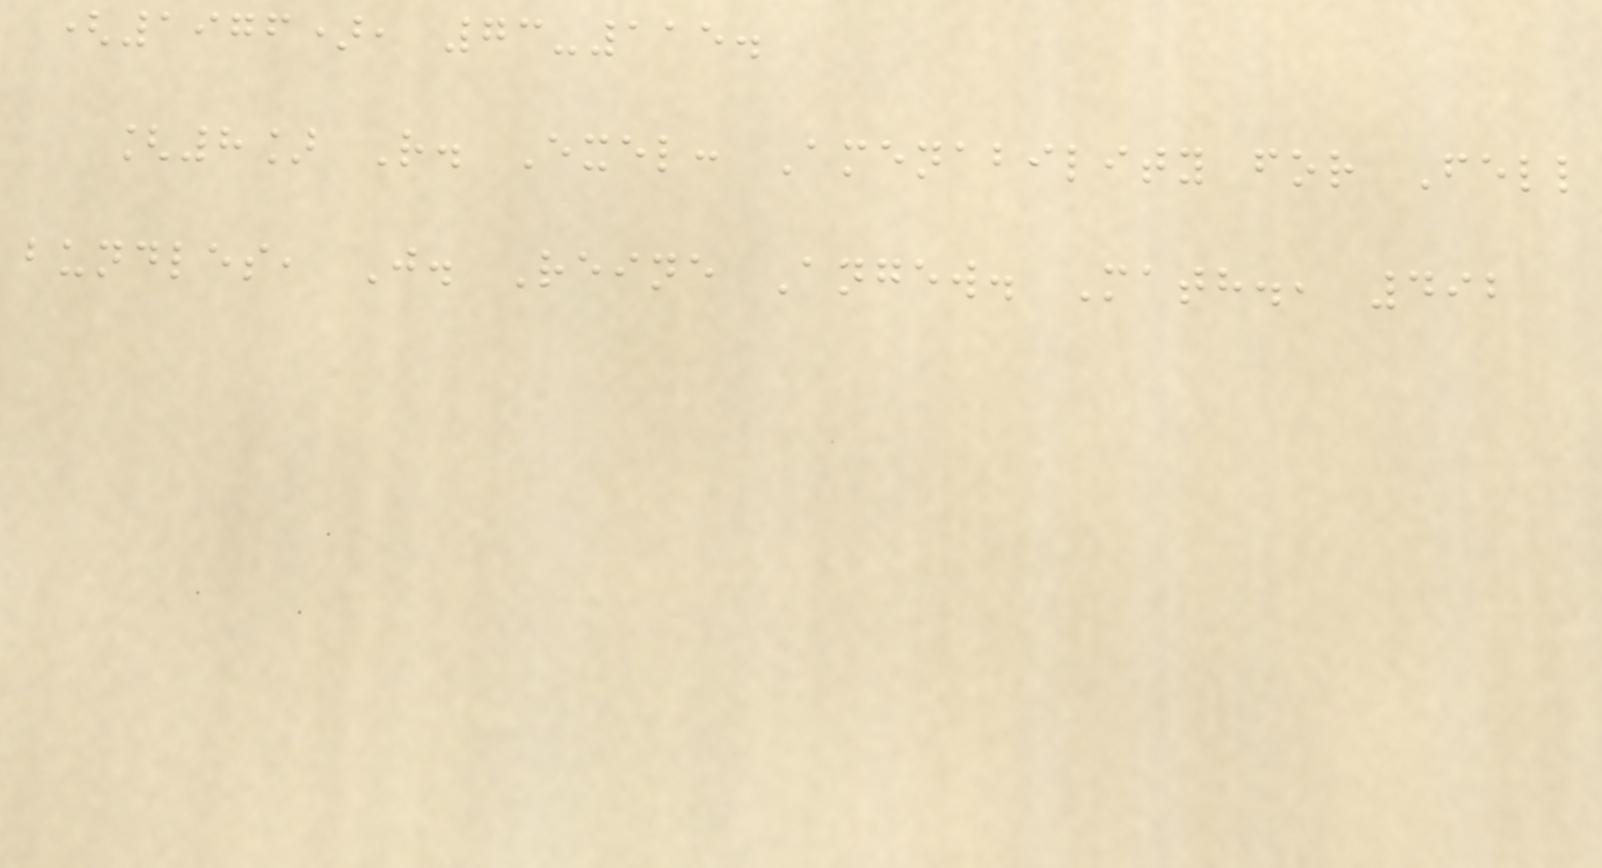(1976), 73-115.
[8] R. Exel: Amenability for Fell
bundles, J. Reine Angew. Math., 492
